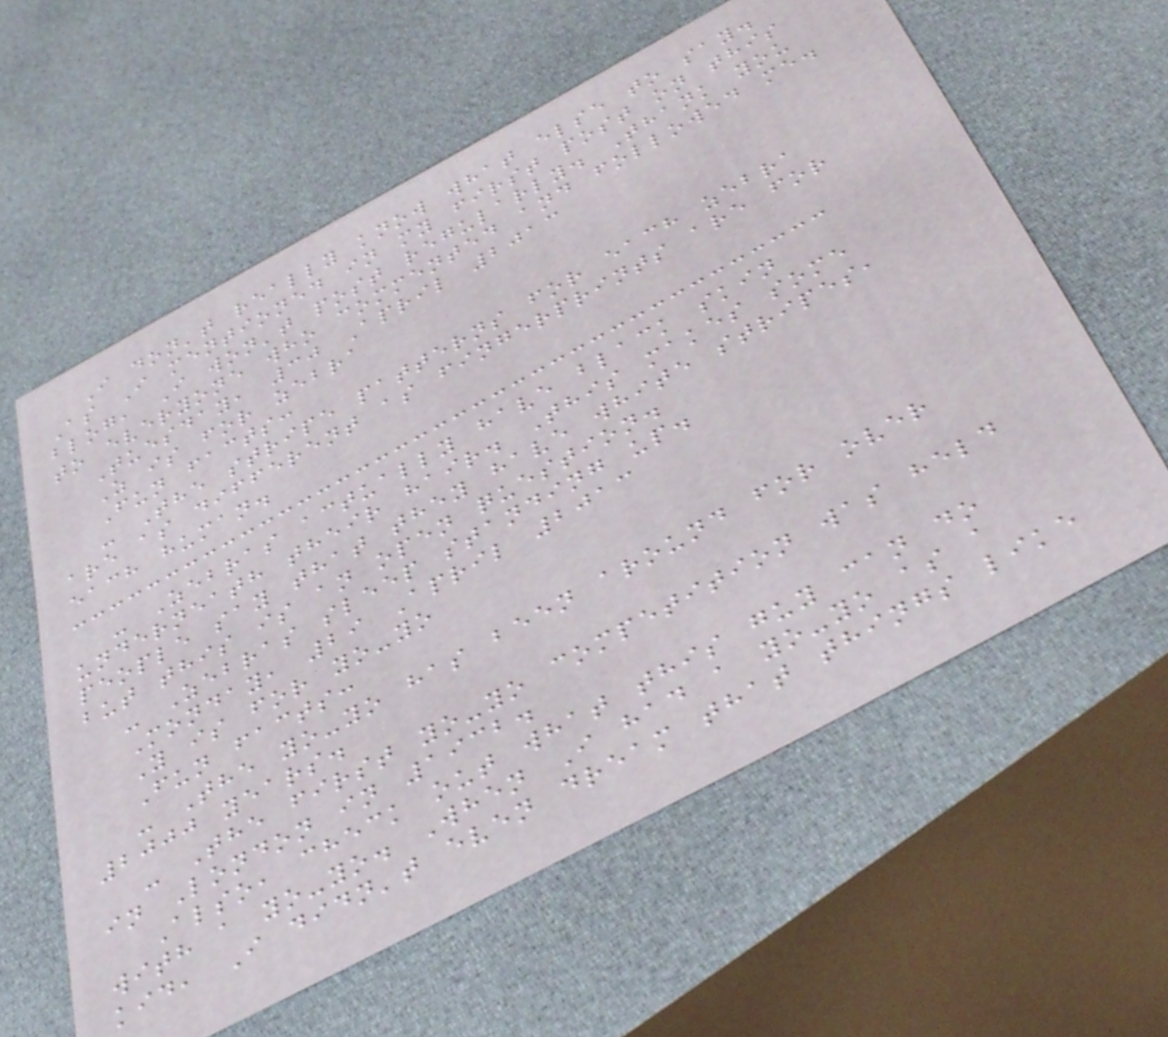I don't really know what else to say.
As I mentioned in my first post on this
blog, I won't post regularly. Thank you
to everyone who commented and followed me.
Tuesday, 30 April 2013
Z is for zebra
Fun facts:
- The stripe patterns for each zebra
are as different as fingerprints are for
each human.
- Zebras actually have black skin
underneath their hair. This makes some
people say that they have white stripes,
but this is an open question.
- Zebras sleep standing up.
Monday, 29 April 2013
Y is for yo-yo
Fun facts:
- The yo-yo has been around for over
2000 years.
- The first yo-yo competition was held
in London in 1932.
Also, check out what this guy can do
with a yo-yo. When I had a yo-yo as a
kid, I didn't even dream that things like
